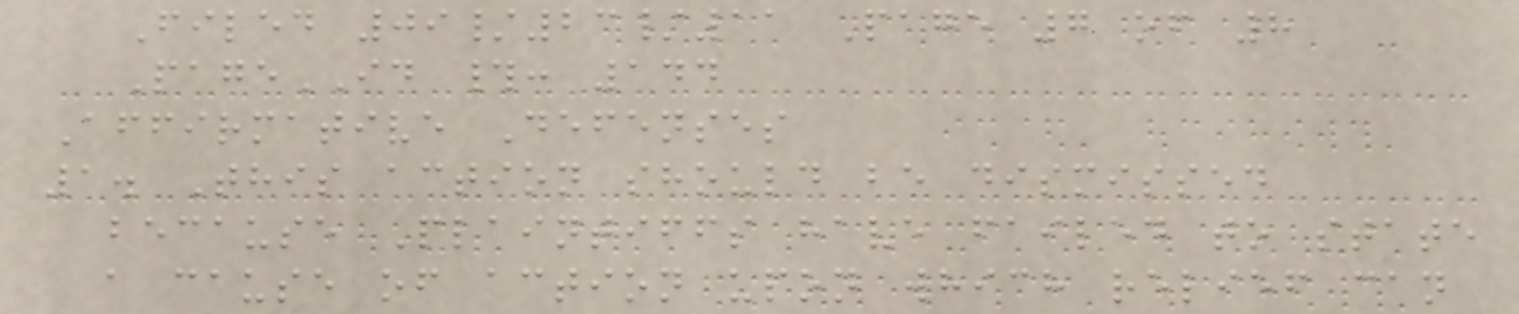Filed 09/23/11 Page 7 of 8
PageID #: 144
Affirmative Defenses
1. This action should be dismissed
because Plaintiffs have failed to state
a cause of action upon which relief can
